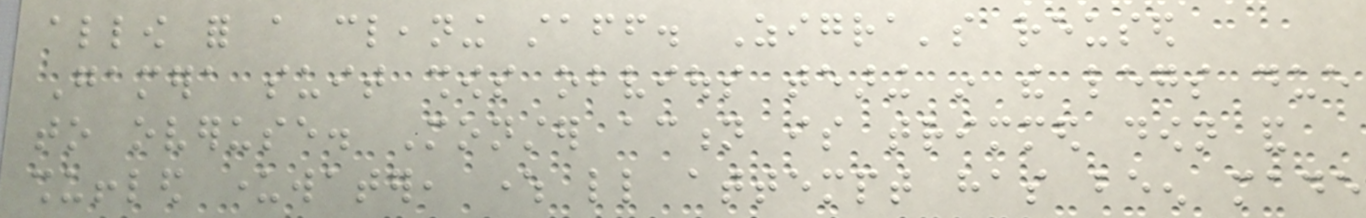allow for a cleaning staff. Zigra's reused
Gamera suit shows obvious tearing in the legs due
to overuse. Monster action is trimmed down and
shuffled underwater, where little attempt has been made
